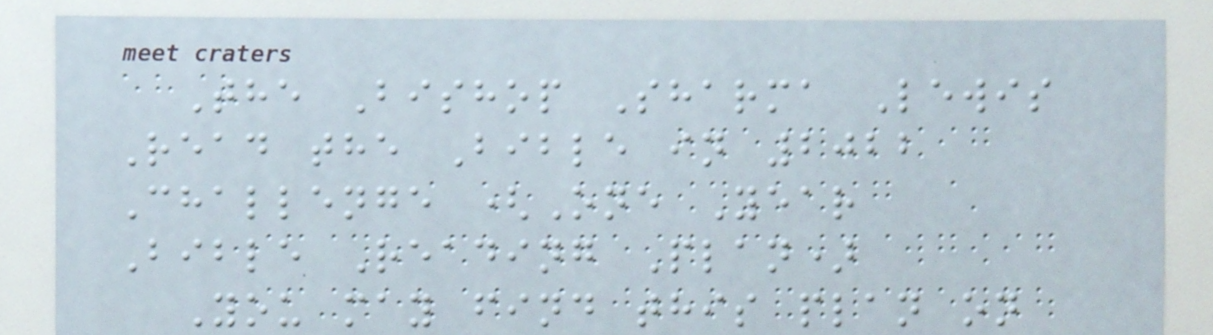The Bishop Sharma Lewis
Read the Bible in 2022
Challenge (One Year
Bible Reading Plan)
You may find this plan on
